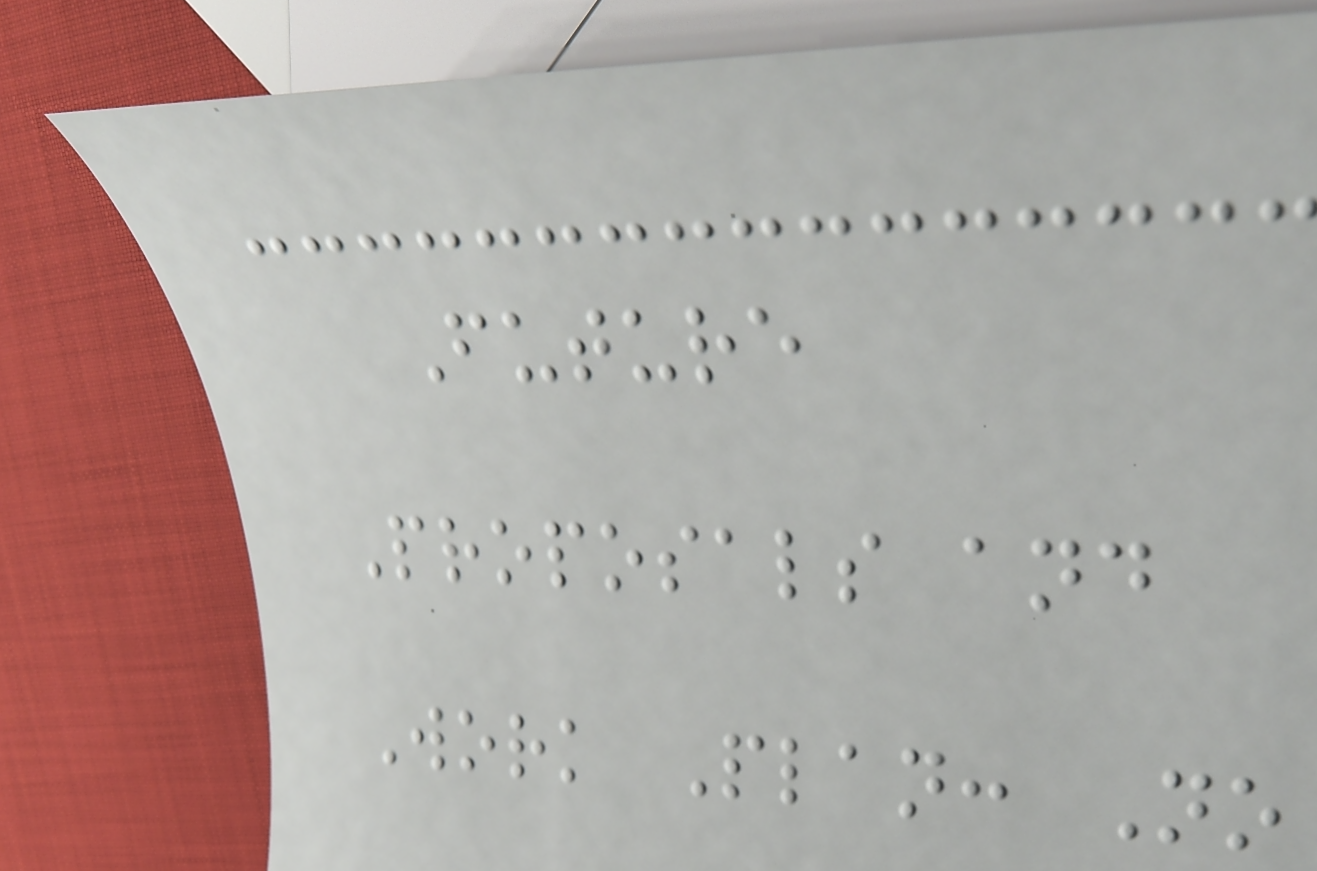Future
Proposals and
Work Plan: No
